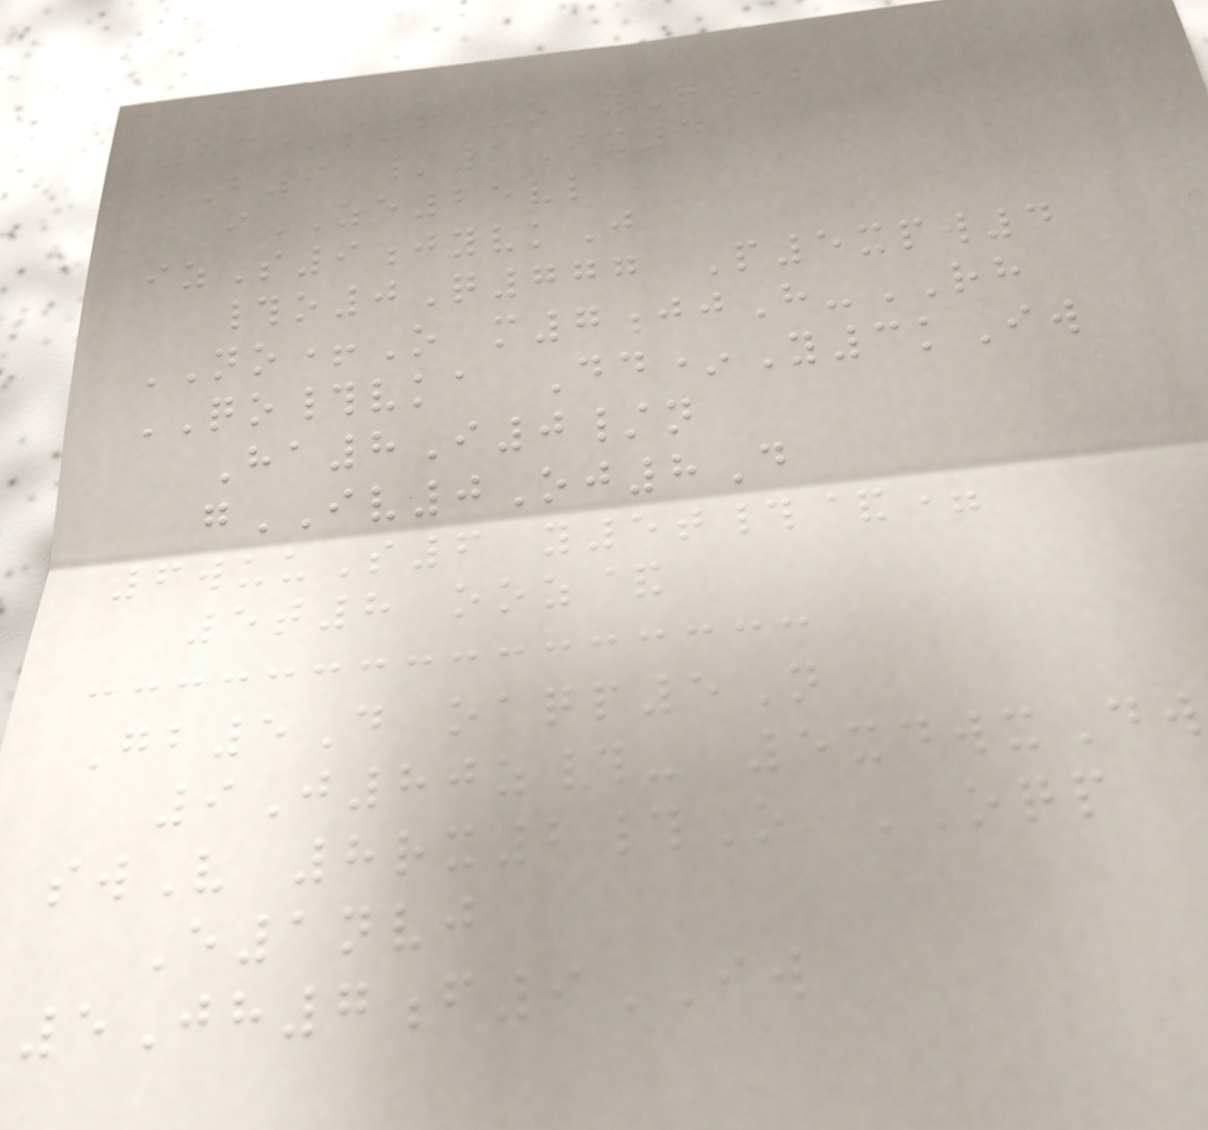83*s6Uo yQ/b
iF9 /1Ix4
iZE25vl
izS9jyvkJ
#o0Q777 P5xpw4
NO+O m7jjH-RH
QO#vka Dd*Y3kIw
Ha8I0/n
gIV0Oj8D
6wuuS6 y5t#&=
5t8 ooz&
Gb5D oaqp5N
9J80z#- 5xdwxDw
swV 8rx2#O OQP
E1nvj
5Jh7f9IW
